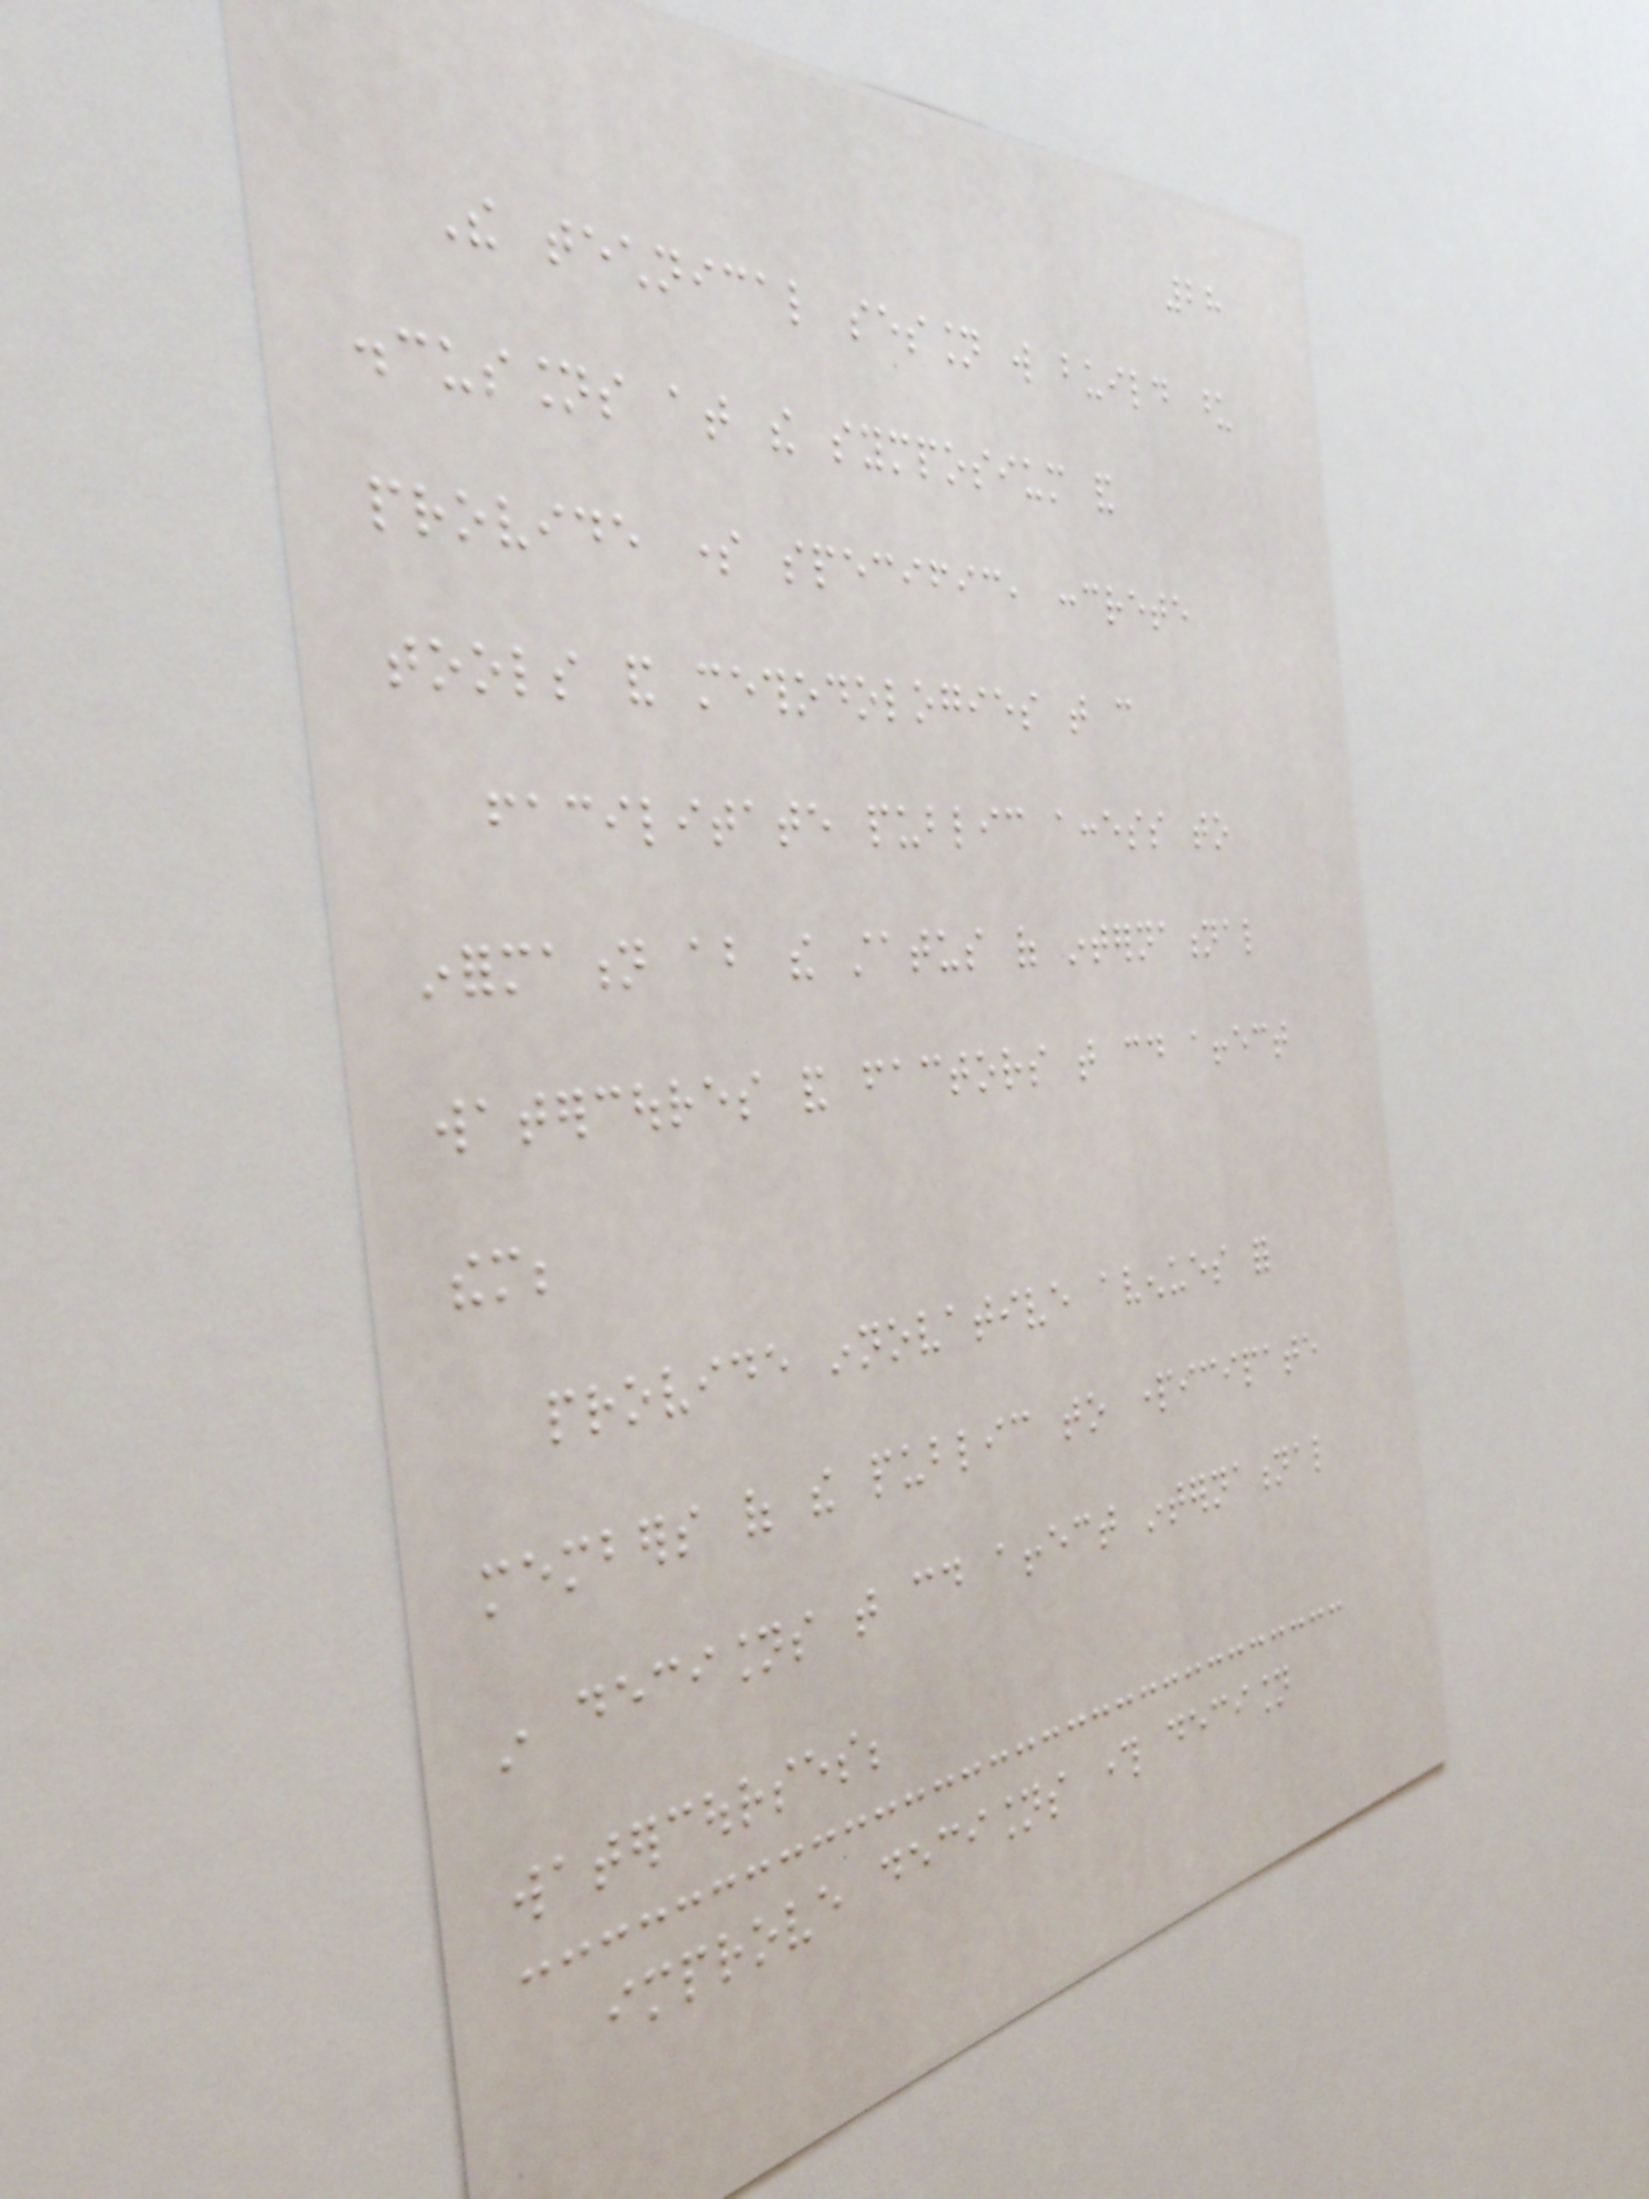28
The technical session will build upon
discussions at the symposium and
provide some specific, concrete
tools and methodologies that can
facilitate public access to
information about the status of international
watercoures and factors that could affect
them;
provide innovative avenues for
members of the public to participate
in decisions that could affect international
watercourses;
improve decisions through decision
